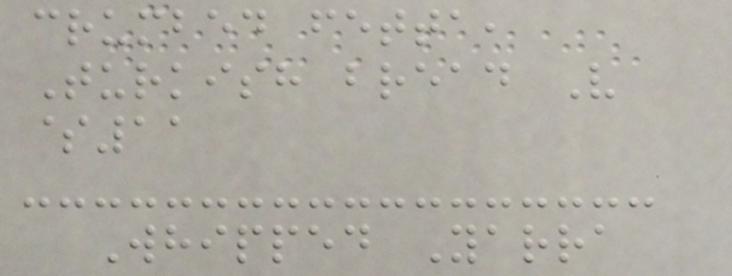crumbed fetta,
Turkish bread V
$11
Whipped Yarra
